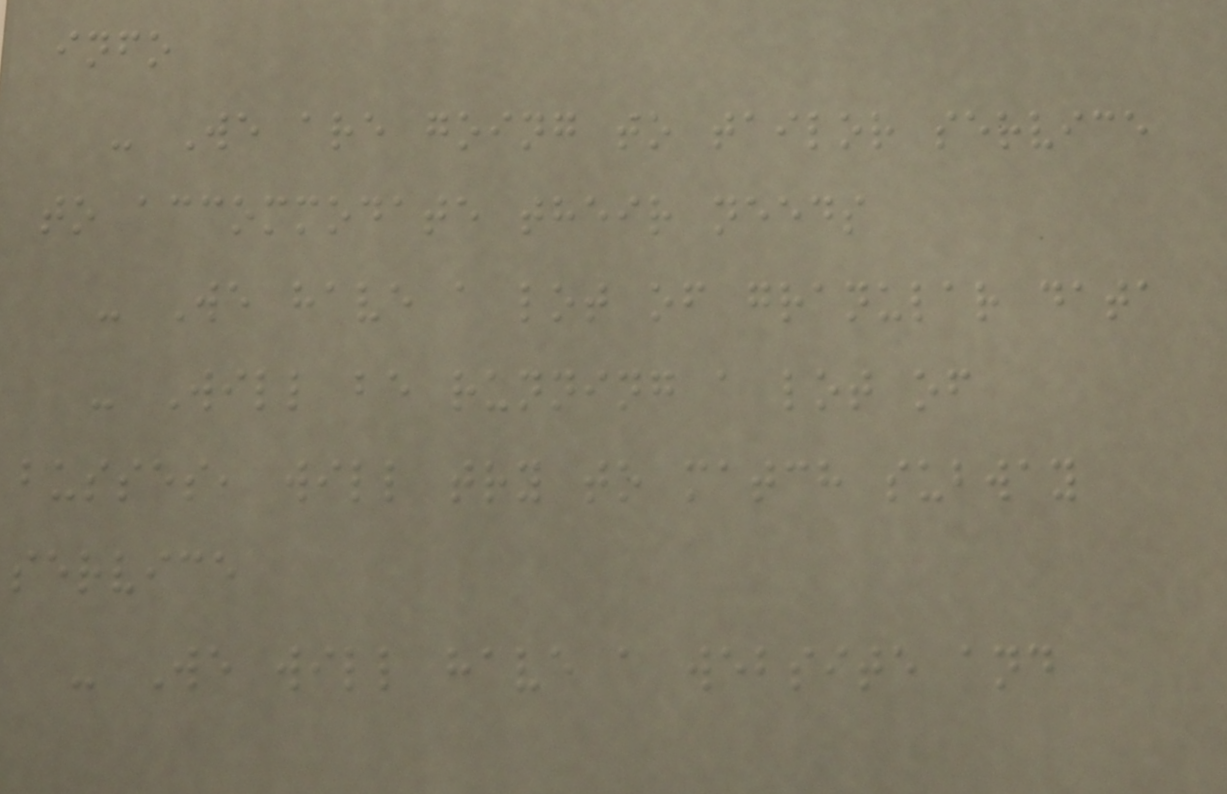info
- We are going to tailor service
to accommodate their needs
- We have a lot of granular data
- Will be running a lot of
busses, will try to match subway
service
- We will have a website and
